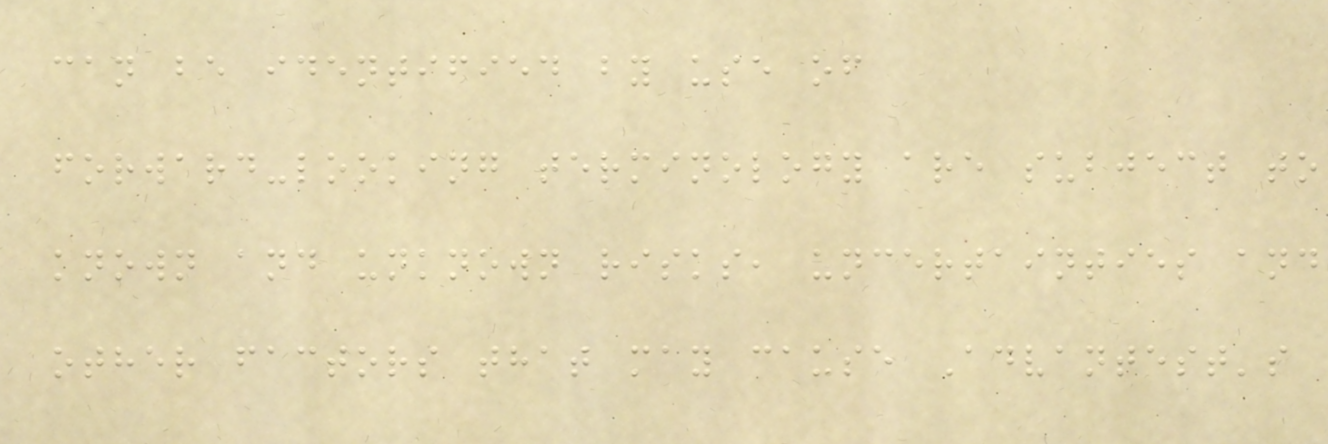can be identified by use of
forward-looking terminology are subject to
known and unknown risks, uncertainties and
other factors that may cause Advantest's
